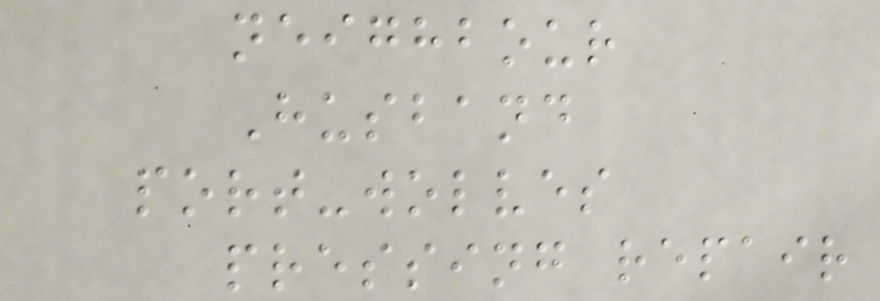neighbour
Husband
port-wolves
pressing repair
